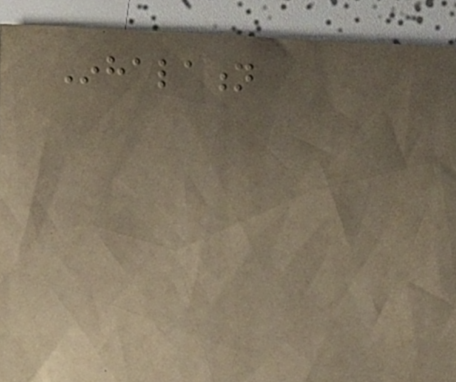Inhalation
